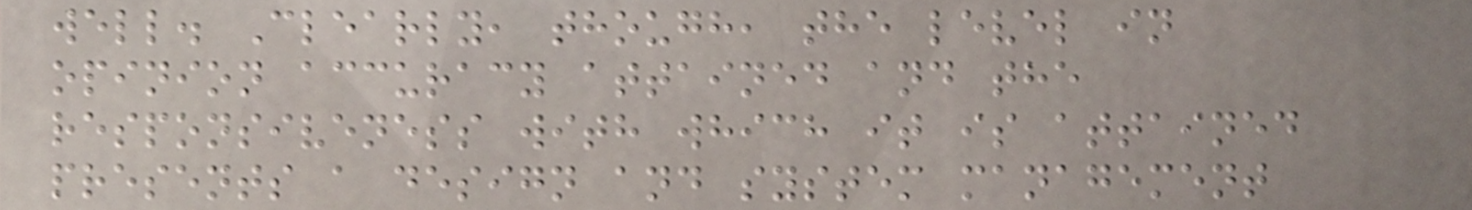well. Clearly, though, the level in
opinion accuracy attained and the
responsiveness with which it is attained
presents a design and system management
